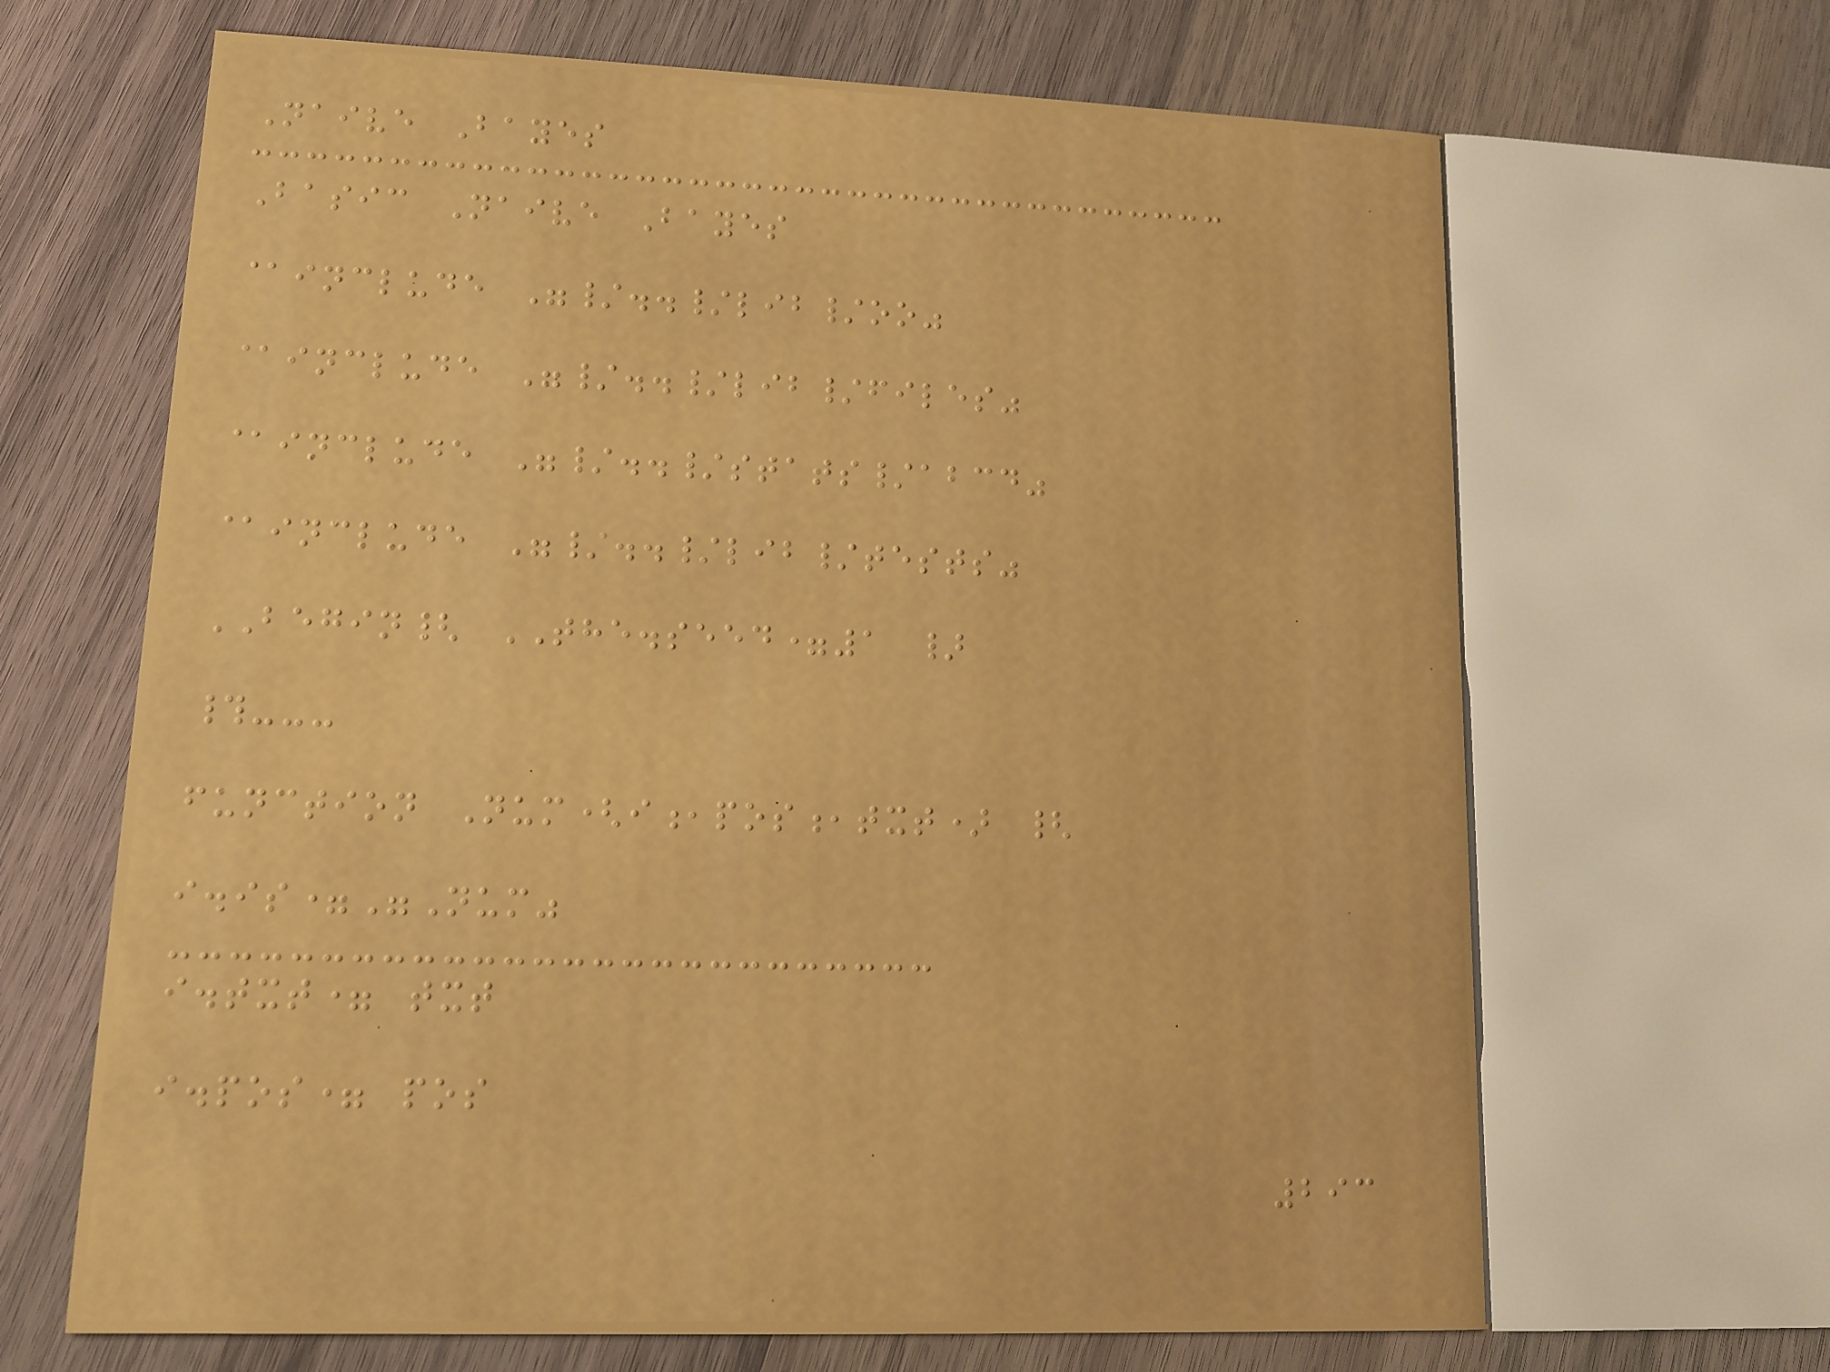Naive Bayes
Basic Naive Bayes
@include "/../lib/oo"
@include "/../lib/files"
@include "/../stats/abcd"
@include "/../lib/tests"
BEGIN{ THE.seed=1 }
#---
function Num(i,pos,txt) {
i.is="Num"
i.txt= txt
i.pos= pos
293
